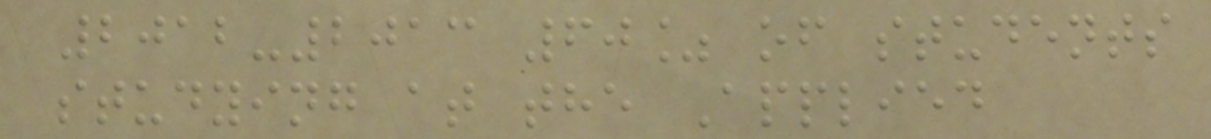2012-2013 60% of students
studying at the Applied
